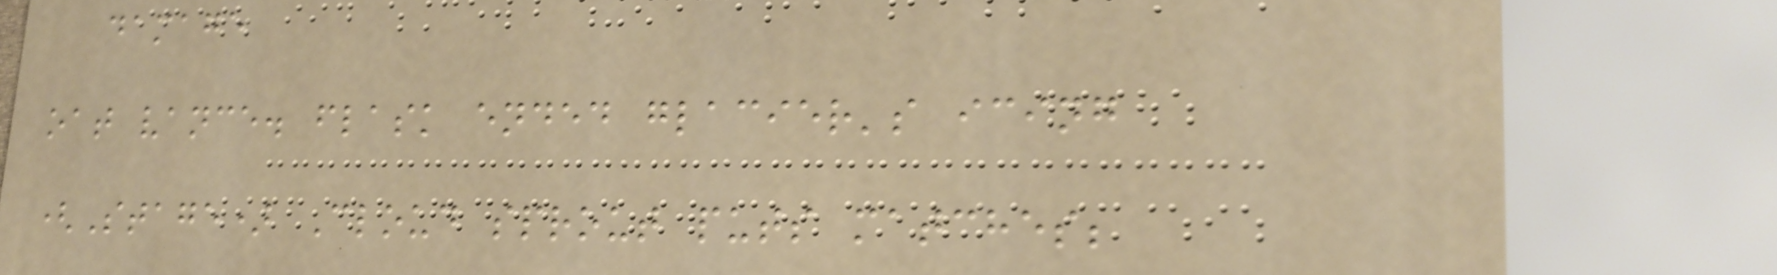damage
oat vance. flask ended glacier's icing
(Stage) Cloud sprout puts matches;
